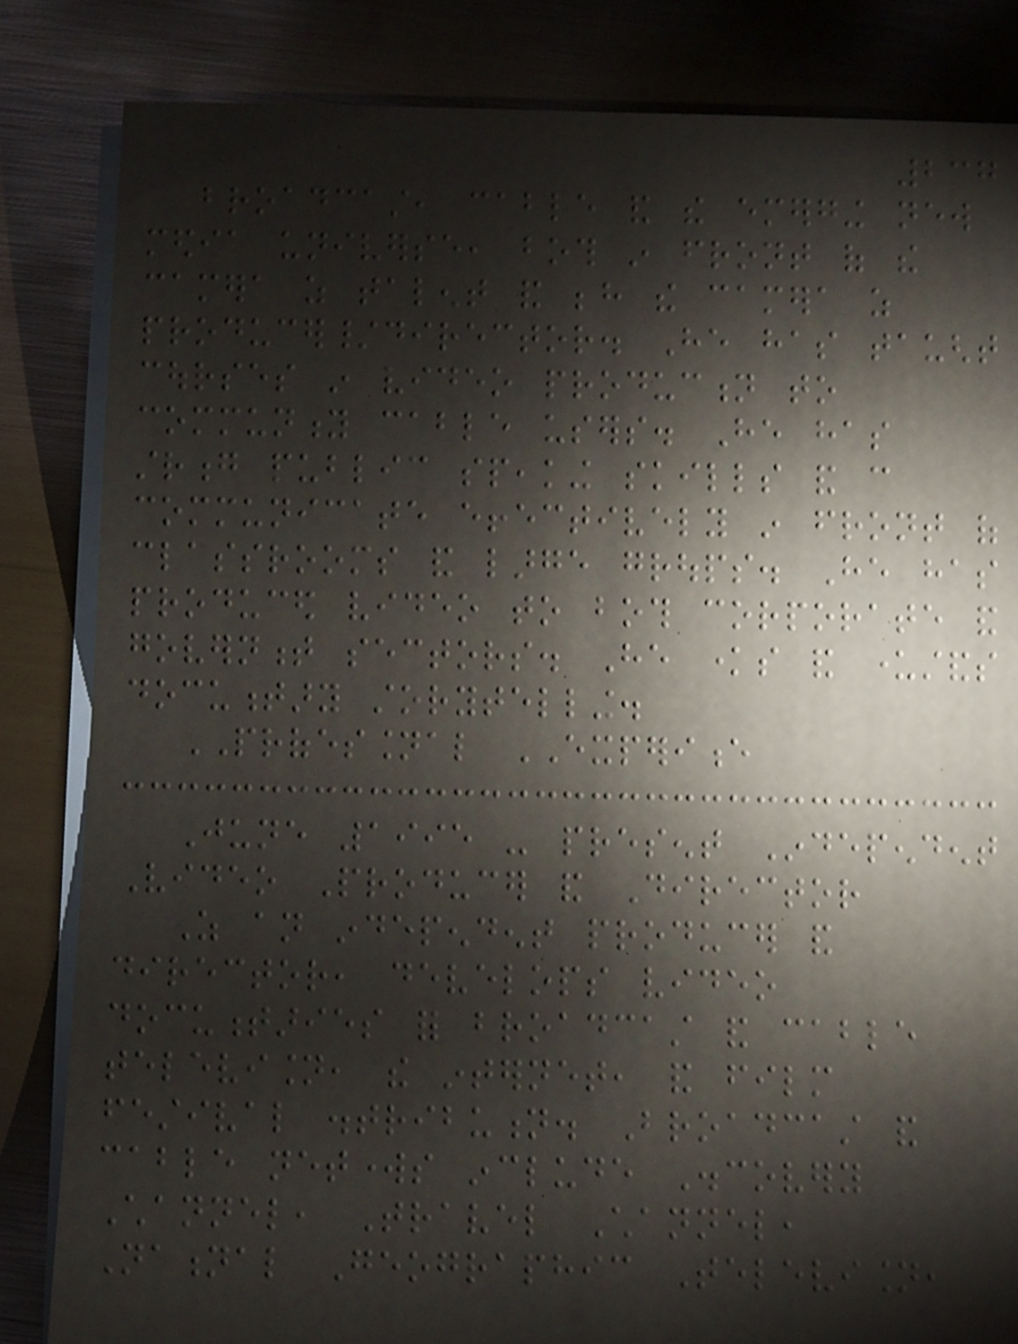237
broadcast, cable and the emerging new
media universe, both in front of the
camera as talent and behind the camera as
producer/director. He has taught
courses in video production to
community cable users. He has
strong public speaking skills and can
communicate effectively in front of
classrooms and large groups. He has
produced video to both corporate and
government sectors. He knows and understands
documentary storytelling.
PROFESSIONAL EXPERIENCE
June 1995 - present Independent
Video Producer and Director
As an independent producer and
director, develops video
documentaries for broadcast and cable
television, the internet, and film
festival distribution. Broadcast and
cable networks include Discovery
Channel, Travel Channel,
National Geographic Television,
